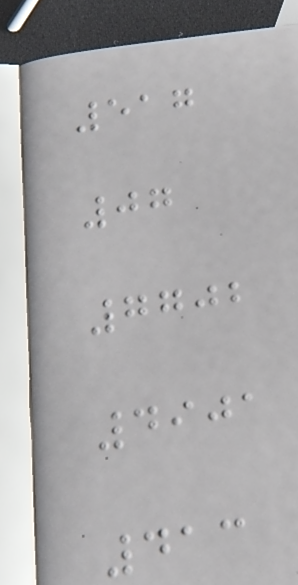517
07
7702
4901
413
